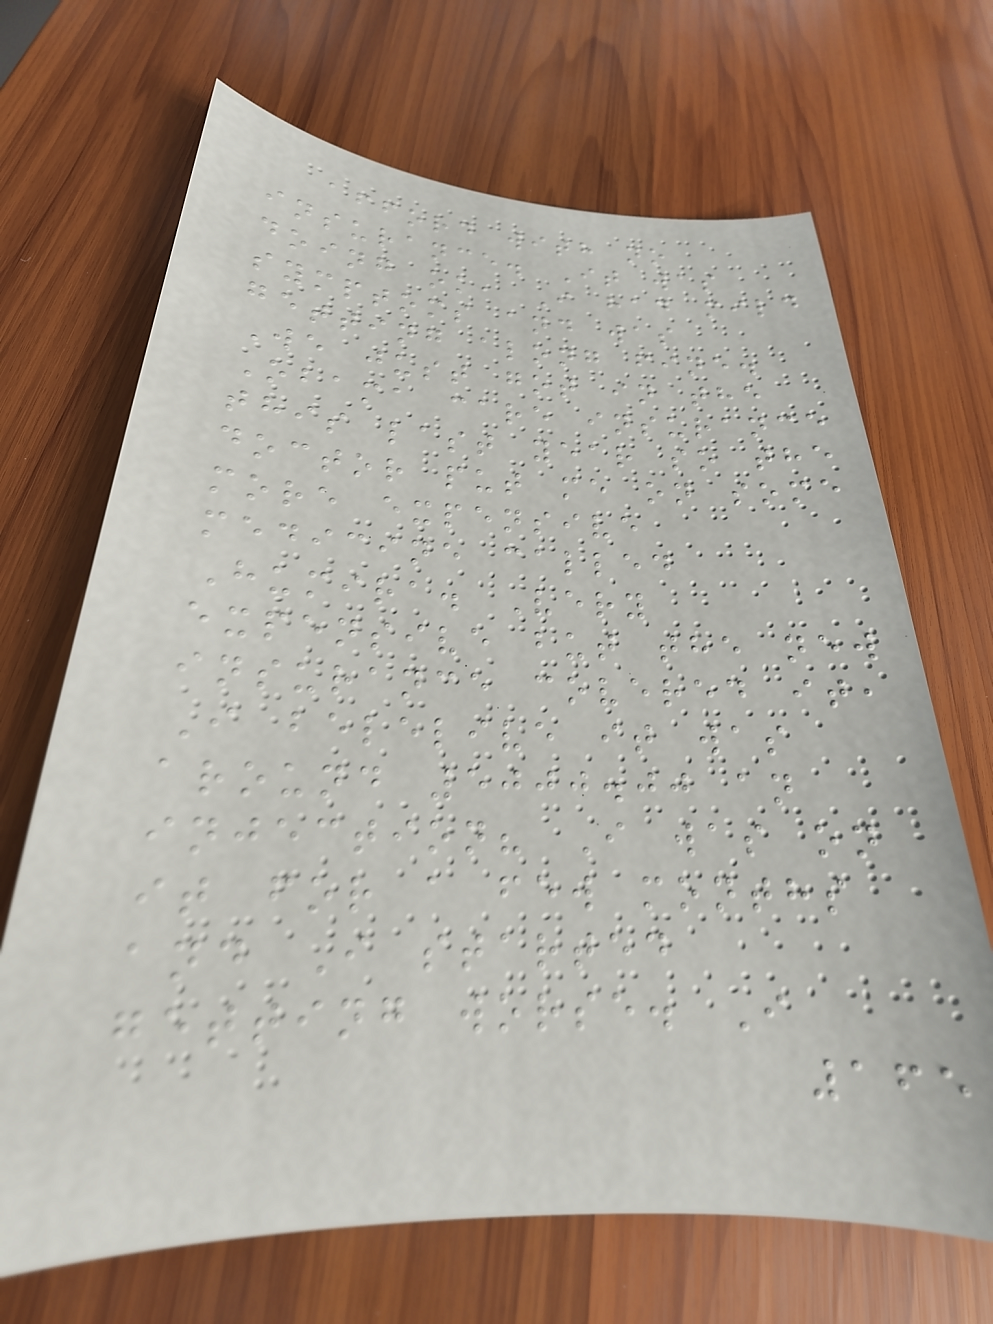afford with no
insurance. It was
doing ok, I had mild
symptoms and was
getting along fine.
We just got in the
Obama care insurance
this last year so the
doctor put me on some
more expensive
medicine called
Humira. Very
expensive but the new
insurance covered it,
I belelive it was
around 5000.00 an
injection? I was on
it for a few months
and I started
getting worse. I
165
